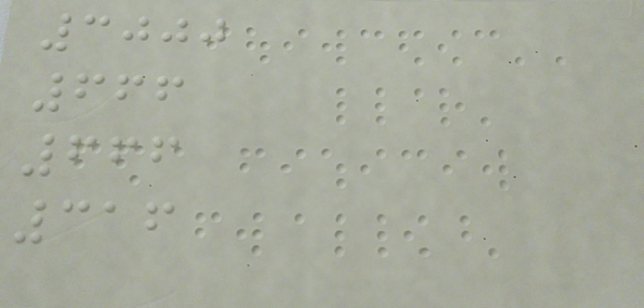3000
666
666
316
